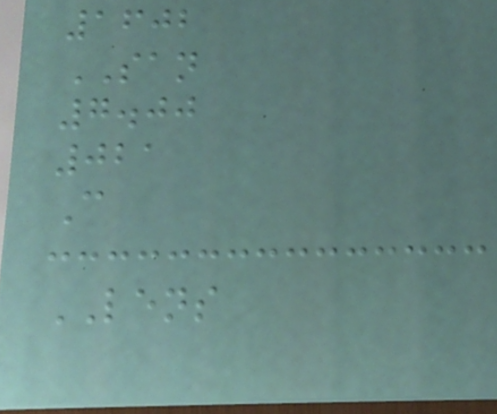1602
SAN
7.00
021
C
LENS
